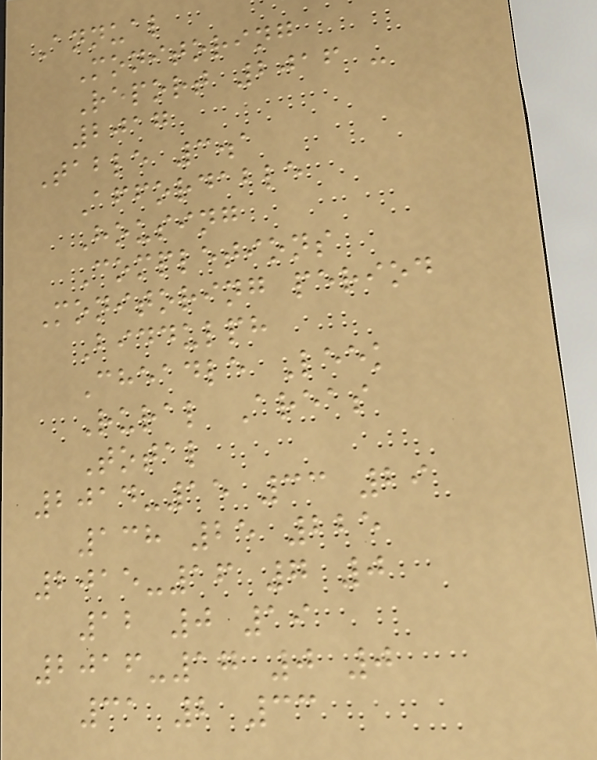Annual
Monitoring
Report 2016 -
2017
Table 3.1
Affordable
Housing
Completions
Monitoring period
Biddulph
Cheadle Leek
Rural Areas
Total
2014-15 33 29
138 25 225
2015-16 7 0
12 0 19
2016-17 0 0
31 2 33
